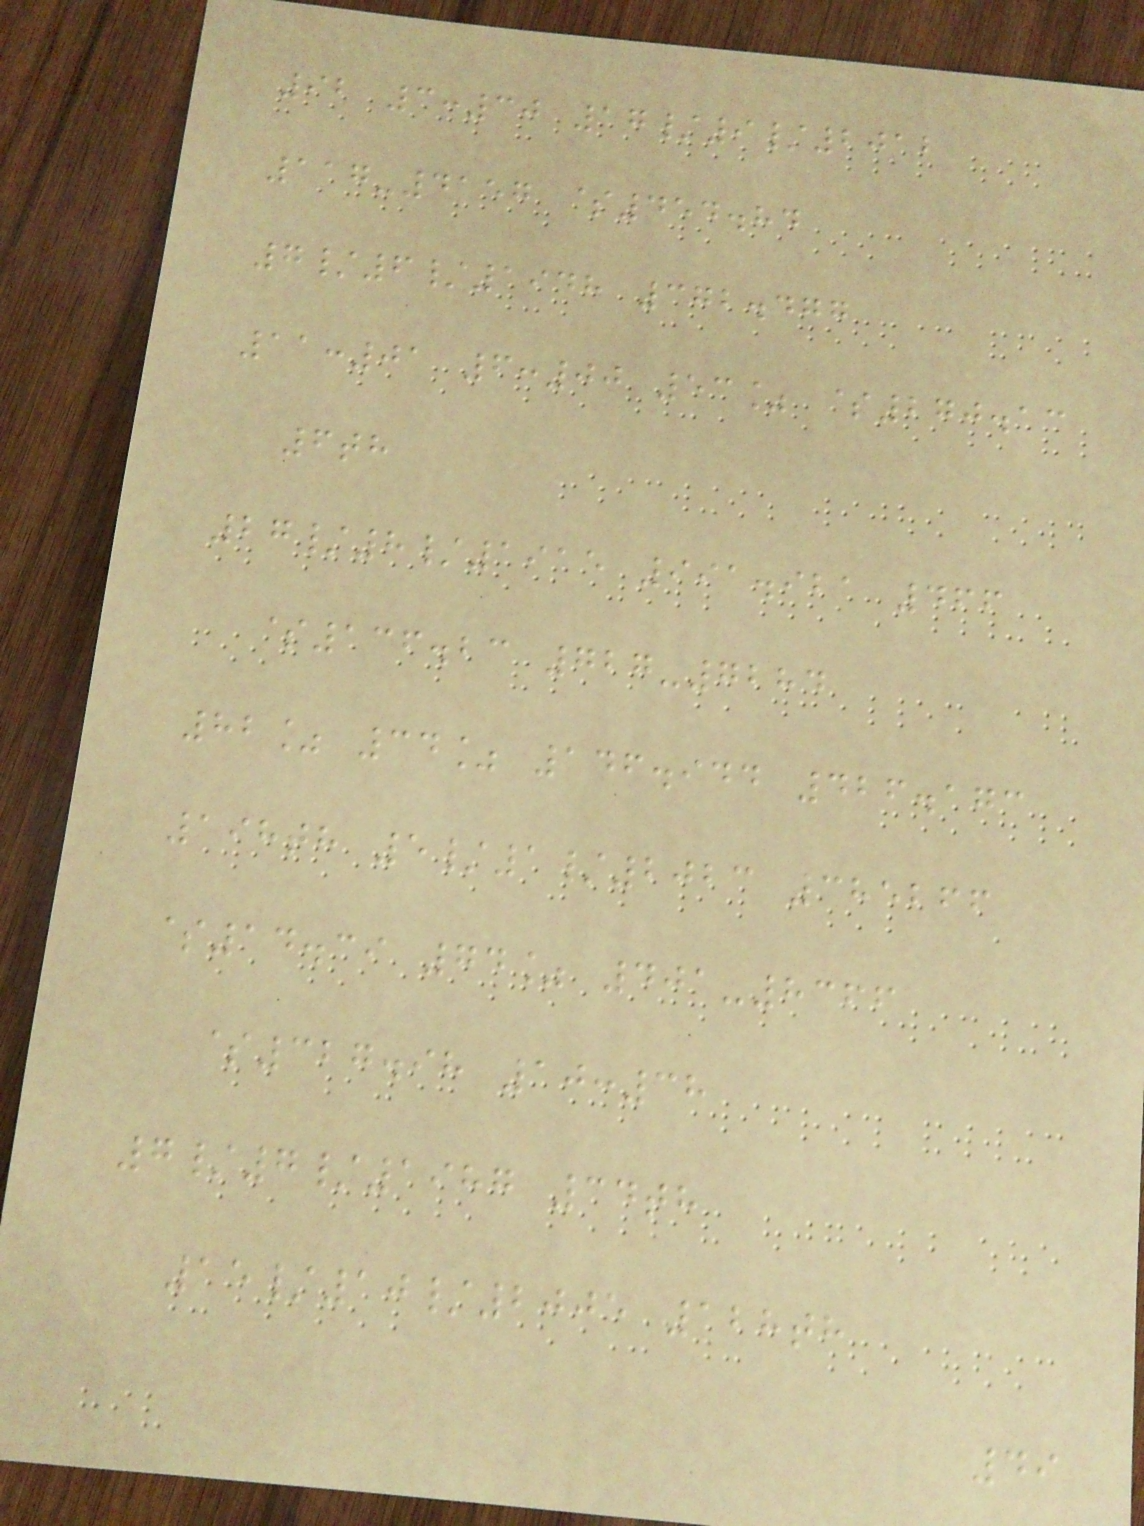92 3:30 17/9/2012
117-4157 $454.84
7/6/1948 372.477
11:01 6:00 53% $270.13
6th
27/8/1915 991.921 466
$136.23 727-7284
82% 34% 146.944 426.173
198th 5/1/2023 385266
$14.39 74% 401-8366
$327.98 10:38
7/7/1987 34th
15/10/2005 128th
49
